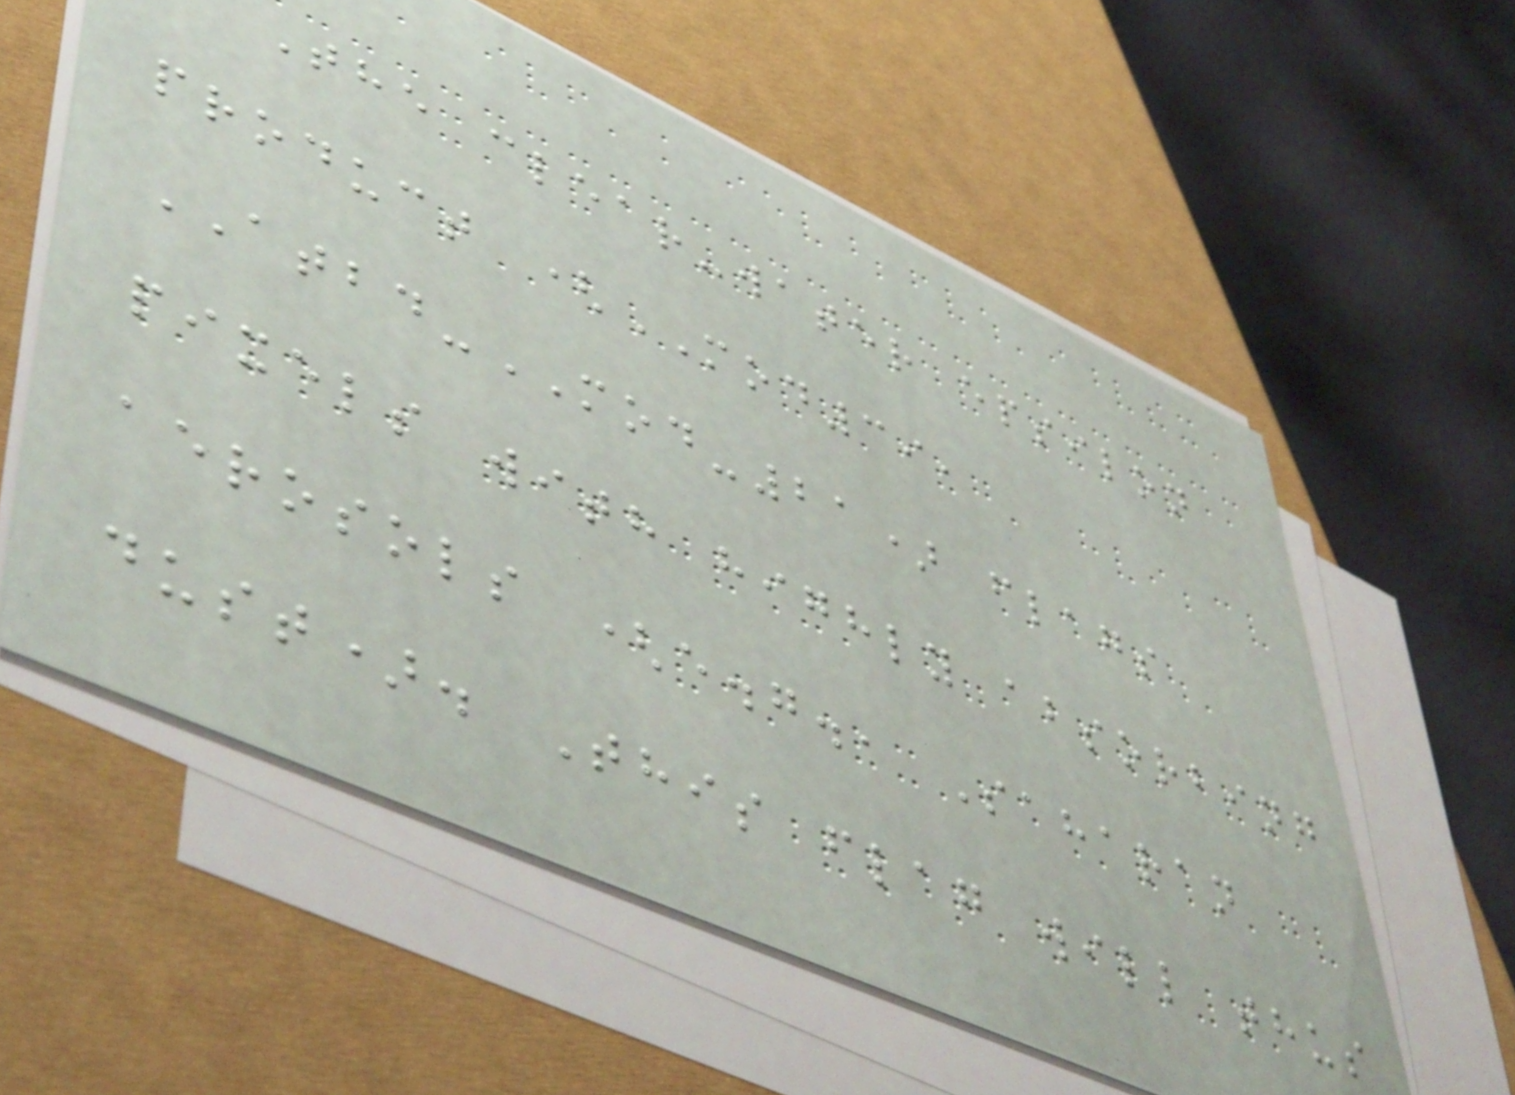The clear-water epsilon
product (MOD39,
ATBD-MOD-21) flags
pixels with highly absorbing
aerosols (e.g., Saharan
dust). This flag will thus
